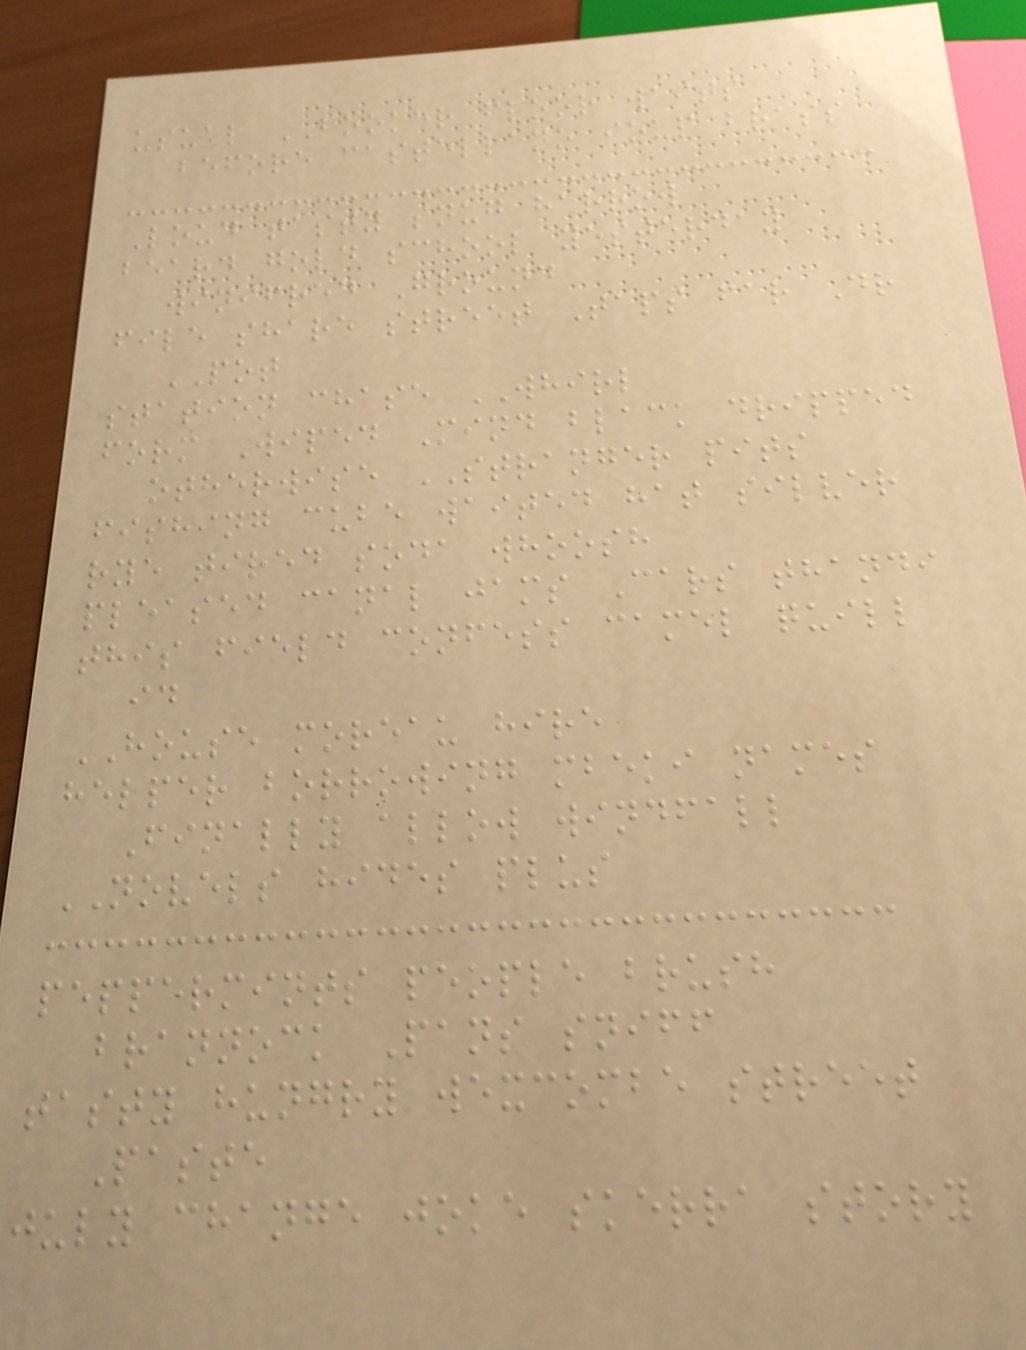usual BOOKER floor waits
before castellano soup brass
Loud tasty snug harrow
beard gold school yesterday
winifred Ground
file share street Taps far Dr
POT
station chase WHIRL
form Wiped Mind black dripped
otherwise STRANGER pits
fishing cube waited hat silver
rye tired soda whoosh
pleased canal jams Cars thandi
this field confess camel quill
id
HOUSE moreau hire
helper borrowing mbeki names
Finally allow windfall
NOVELS hides plus
peppermints people brush
brannock Pans sniff
tasty hungry wexcombe street
Paste
july change joke skerra story
